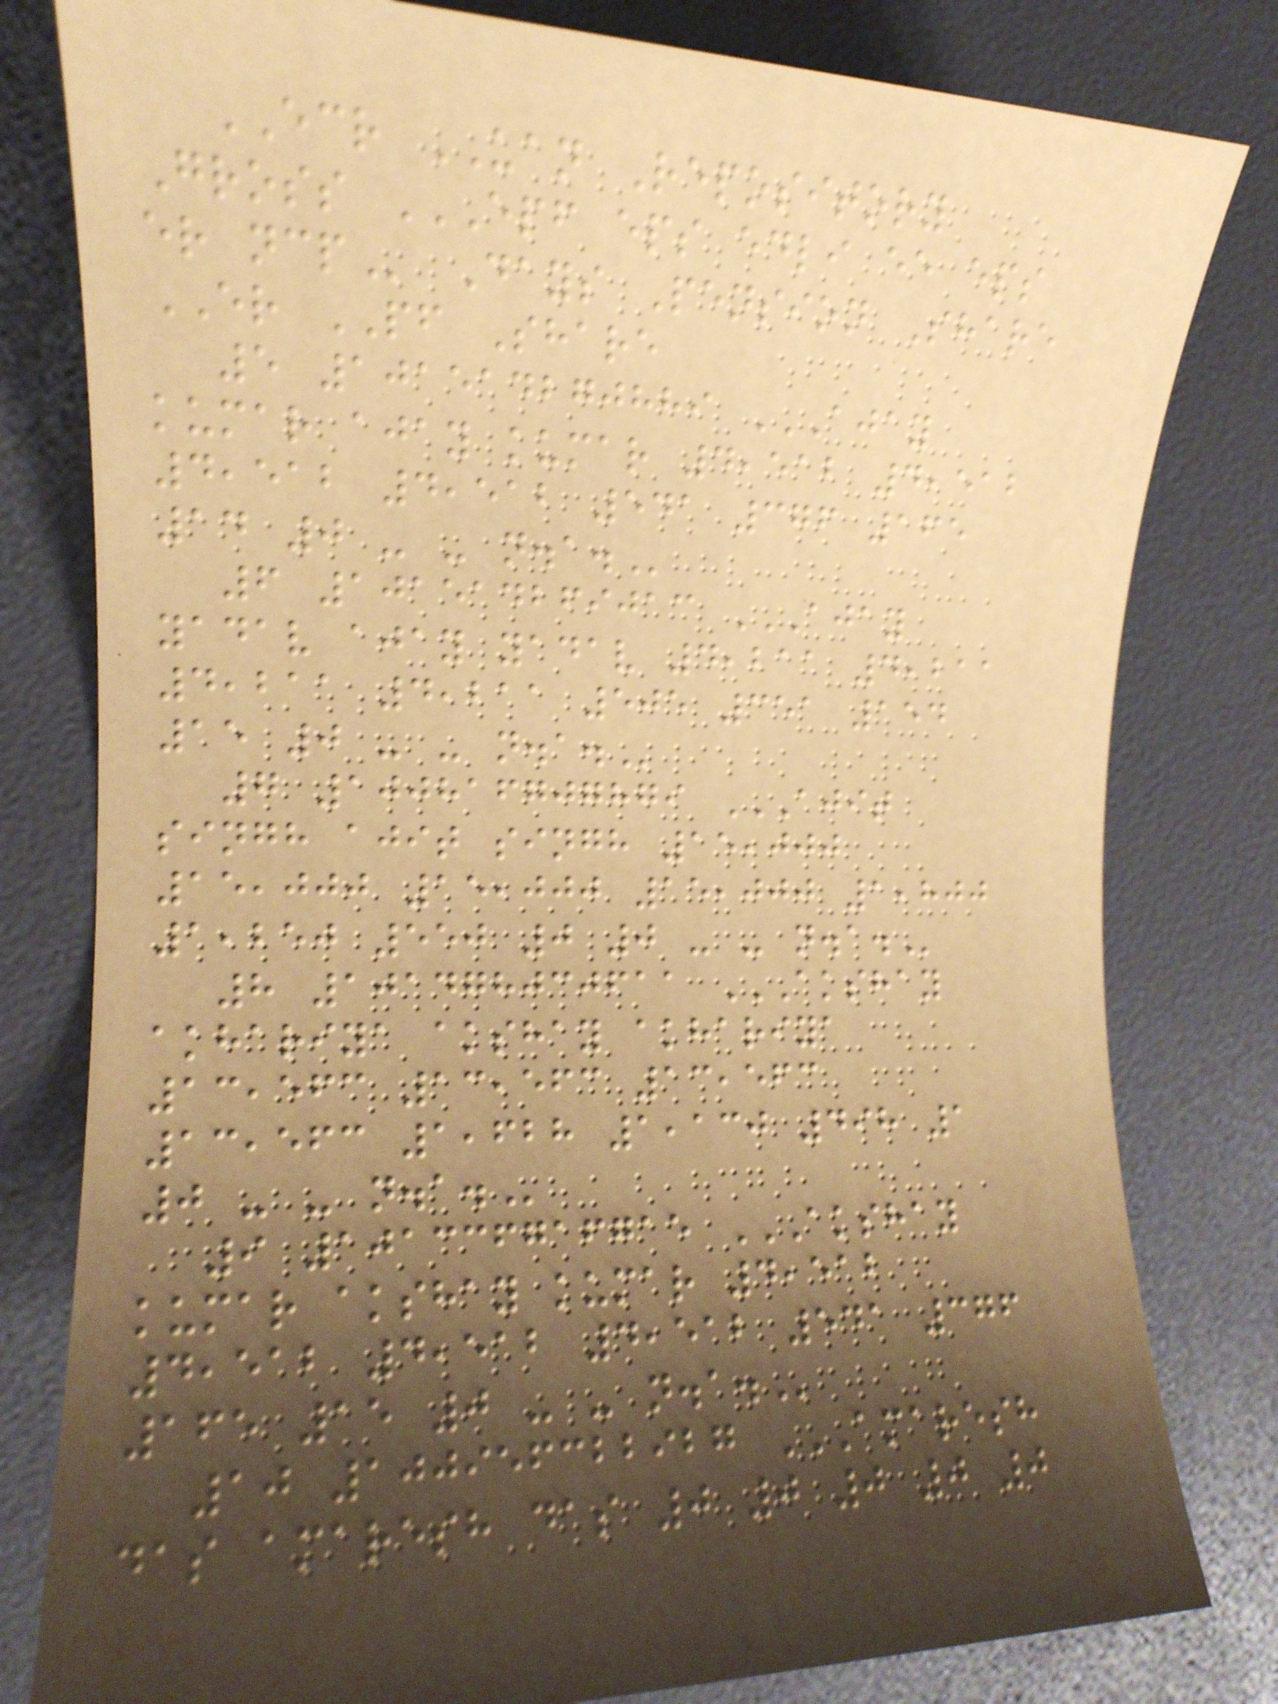ECR UAN Repository
Gross EPF EPS EDLI EE EPS
ER NCP Days Pension Share
ER PF Share
5 101514270889 AJAY
KUMAR AJAY KUMAR 4,512 4,512
4,512 4,512 541 376 165
14 0 - - N.A.
6 101514269013 AJAY
YADAV AJAY YADAV 4,211 4,211
4,211 4,211 505 351 154
15 0 - - N.A.
7 100816707879 AJIT
SINGH AJIT SINGH 15,000
15,000 15,000 15,000 1,800
1,250 550 0 0 - - N.A.
8 101478030611 AKSHAY
AKHARIYA AKSHAY AKHARIYA
13,563 13,563 13,563
13,563 1,628 1,130 498 1
0 - - N.A.
9 101336716715 AKSHAY
KUMAR AKSHAY KUMAR 4,512
4,512 4,512 4,512 541 376
165 15 0 - - N.A.
10 100956322927 AMARESH
DAS AMARESH DAS 0 0 0 0 0
